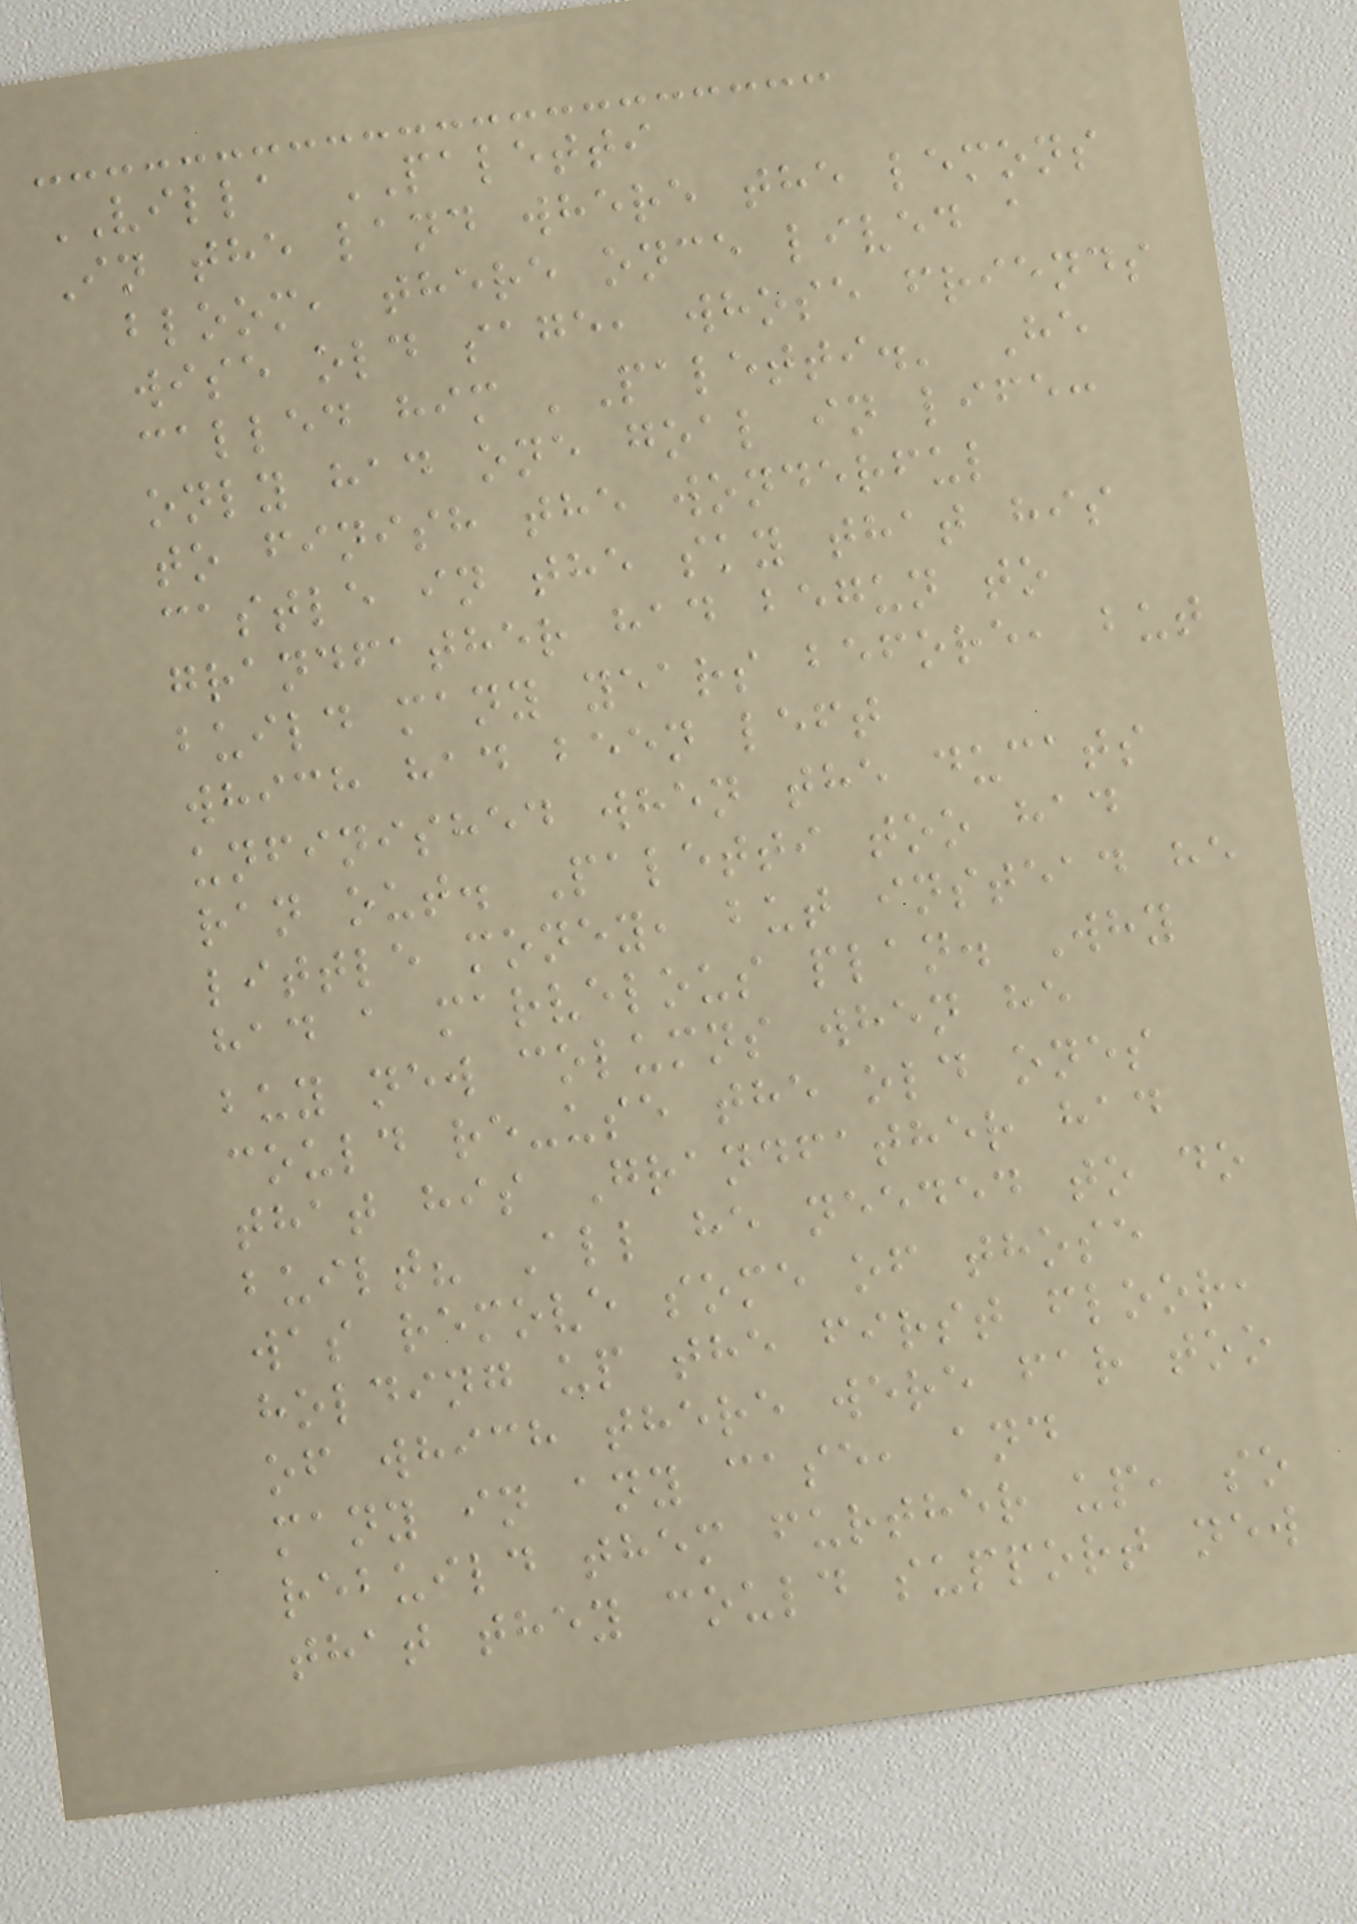VILLA PALETTI
In the land where the lemons
bloom, there once lived a
wise old sage, whose friends
called him 'Paletti.' He
only had one goal in life:
to finish the wonderful
castle in the sky that his
grandfather had begun to
build many years before, but
which had been left
unfinished when the ducats
ran out. Paletti too had
little money, but instead he
had a marvelous plan. Why
buy new columns when he
could re-use the old ones
that his Grandfather had
built? All he needed to do
was remove some of those
holding up the first floor,
of which there were far too
many in any case, and
rebuild them further up, so
that they could support new
